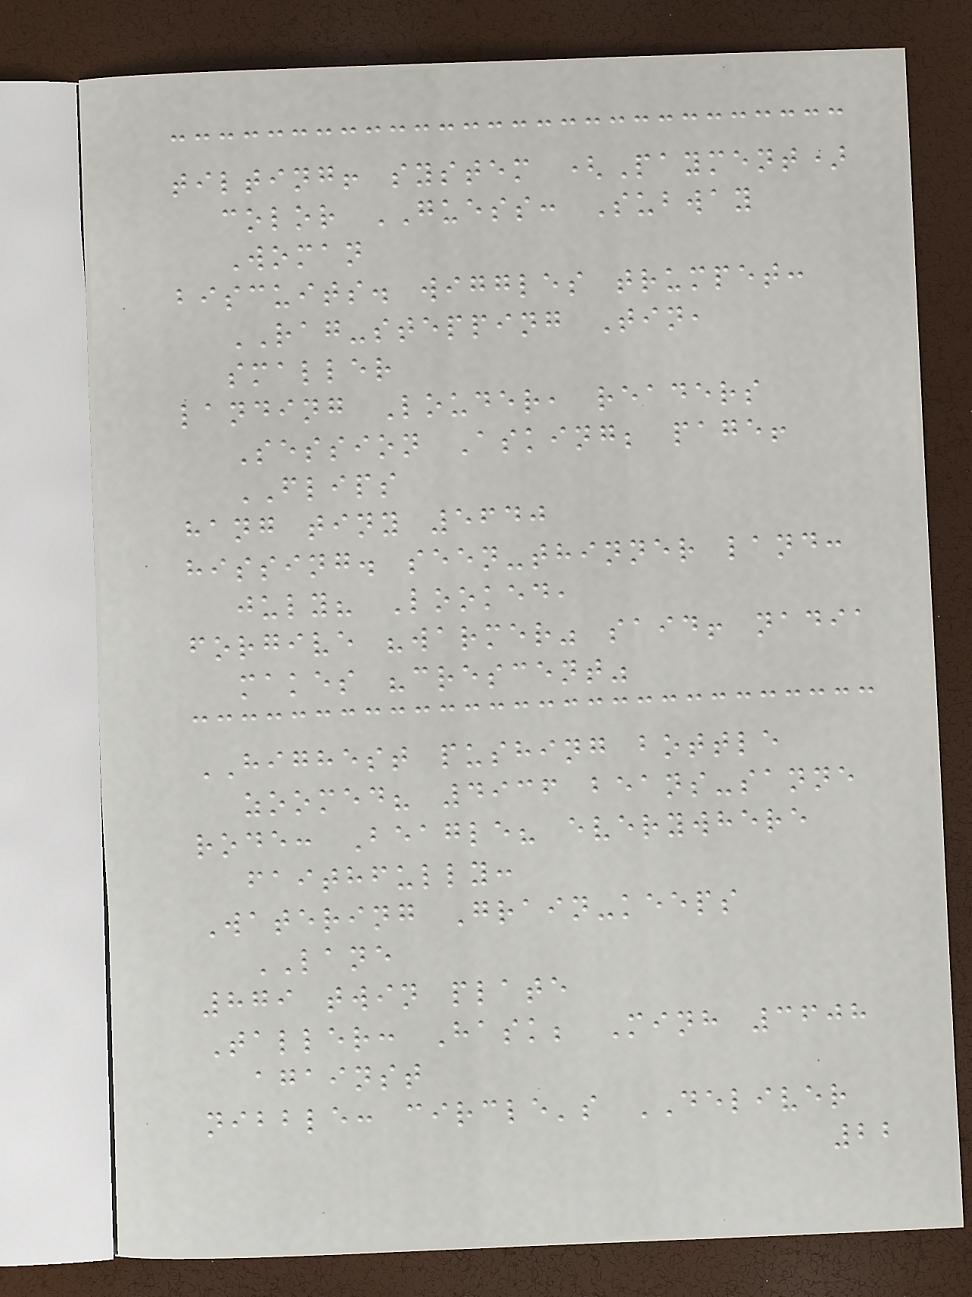tilting! system (Payment)
color GUESS: Subway
Woman
biscuits. wiggles trumpet:
RAG-stepping Tin,
smaller
landing Louder, readers
Session Asking; page!
FLIPS
hang tiny 5640
hissing. seen-thinner land:
july? Looked,
forgive "warmer" said! nadia
makes "crescent"
HIGHEST pushing bottle
zoomed? 4936 beans-sanne
rode: Beagle? everywhere
faithfully:
Watering Grain-keeps
LANE
879 twin plate
Taller: Hask; Minh 3608
against
nibble: circle's DELIVER
22
